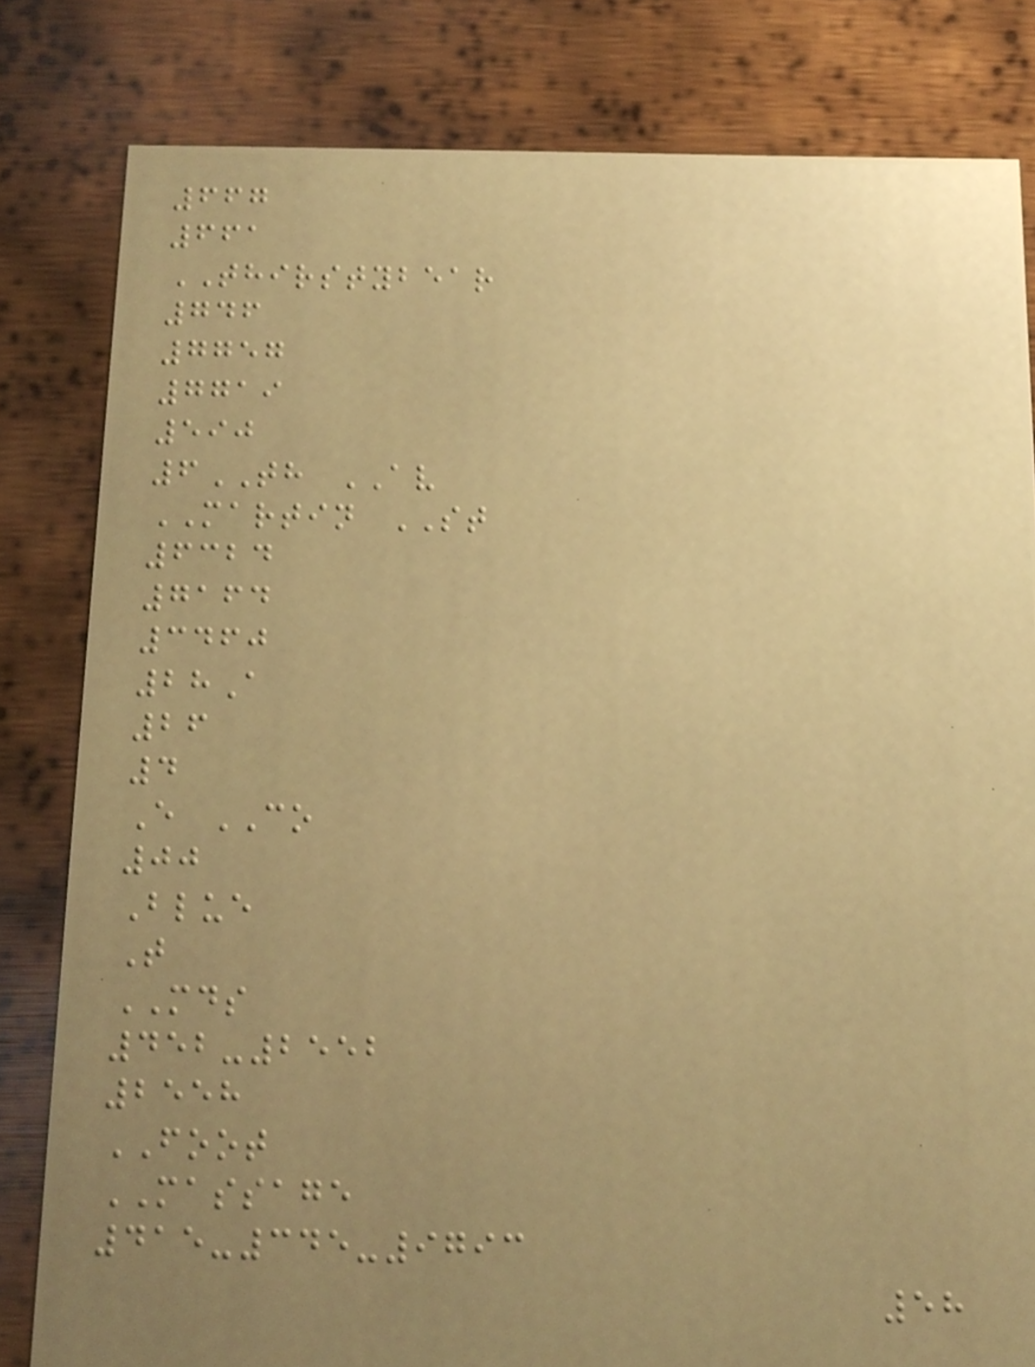667
661
THIRSTYBEAR
746
7757
7719
590
6TH AV
MARTIN ST
6324
7164
3460
28A
26
4
E CO
00
Blue
T
MDS
452-2552
2558
FOOT
MASSAGE
415-345-9793
58
